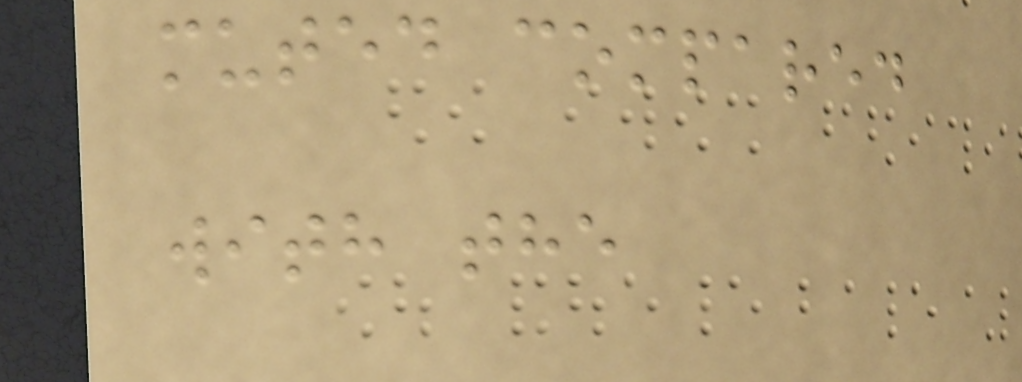muted compared
with the
